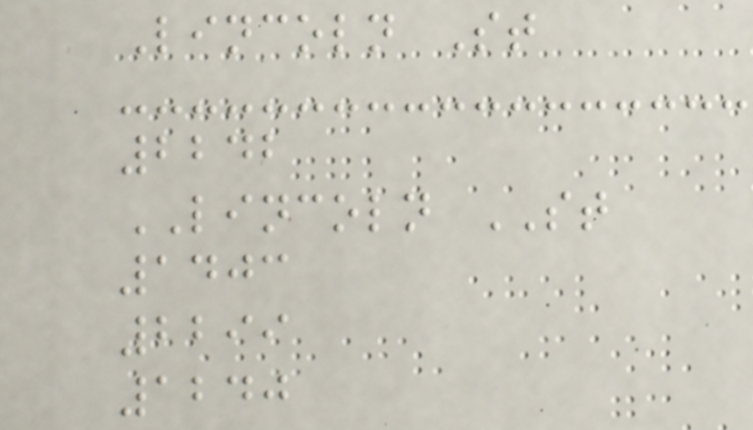Lincoln St
2242
LINCOLN ST
1403
2299
1240
